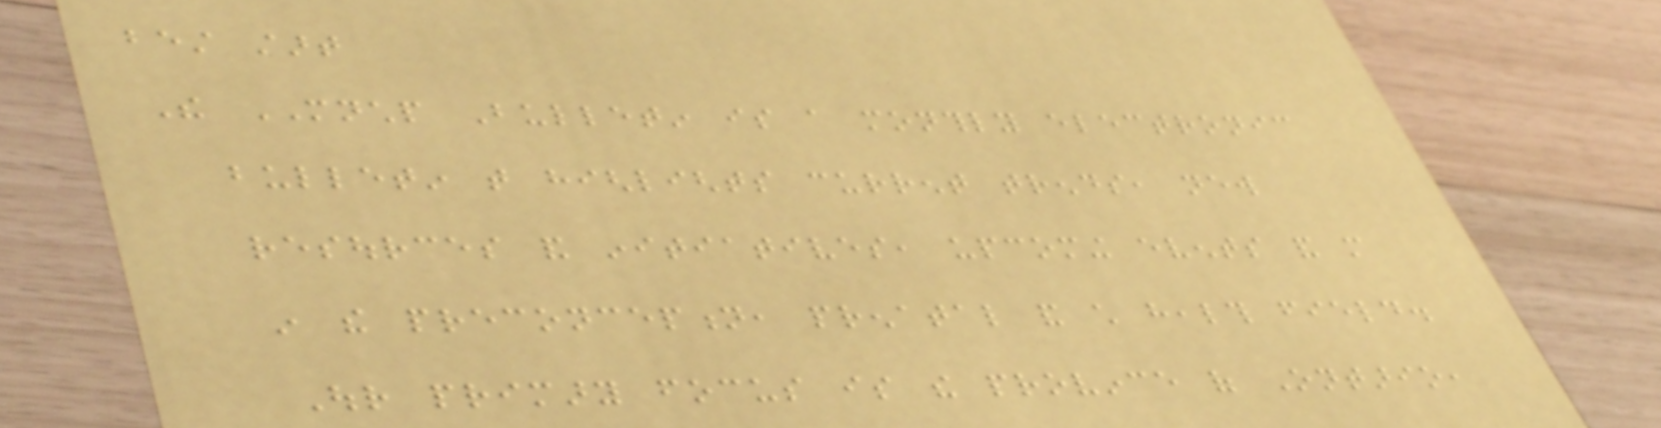best start
The MNCHP Bulletin is a monthly electronic
bulletin that highlights current trends, new
resources and initiatives, upcoming events and more
in the preconception, prenatal and child health field.
Our primary focus is the province of Ontario,
